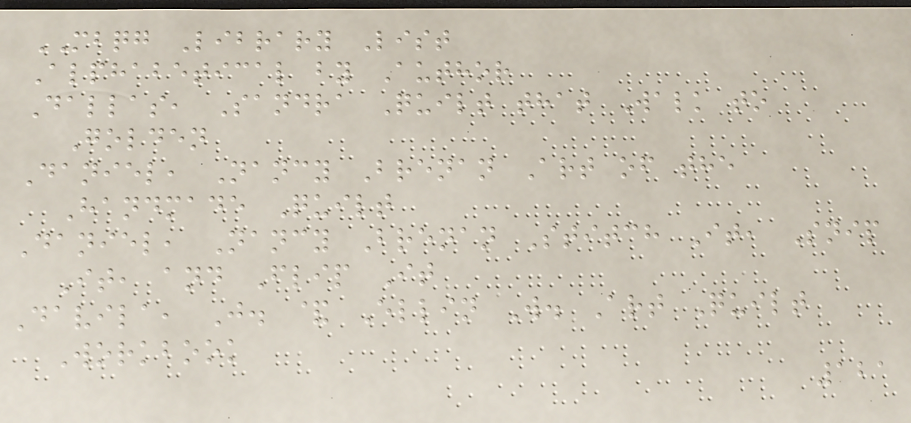MBQG Library List
Alphabetical by Author
Dallas, Sandra Quilt that Walk to
Golden
Daniel, Nancy Brenan Art of the
Handmade Quilt
Daniel, Nancy Brenan Stitch It, Snip
It, and Flip It
Davila, J. & Ellin W. Art Quilt
Workbook
121
